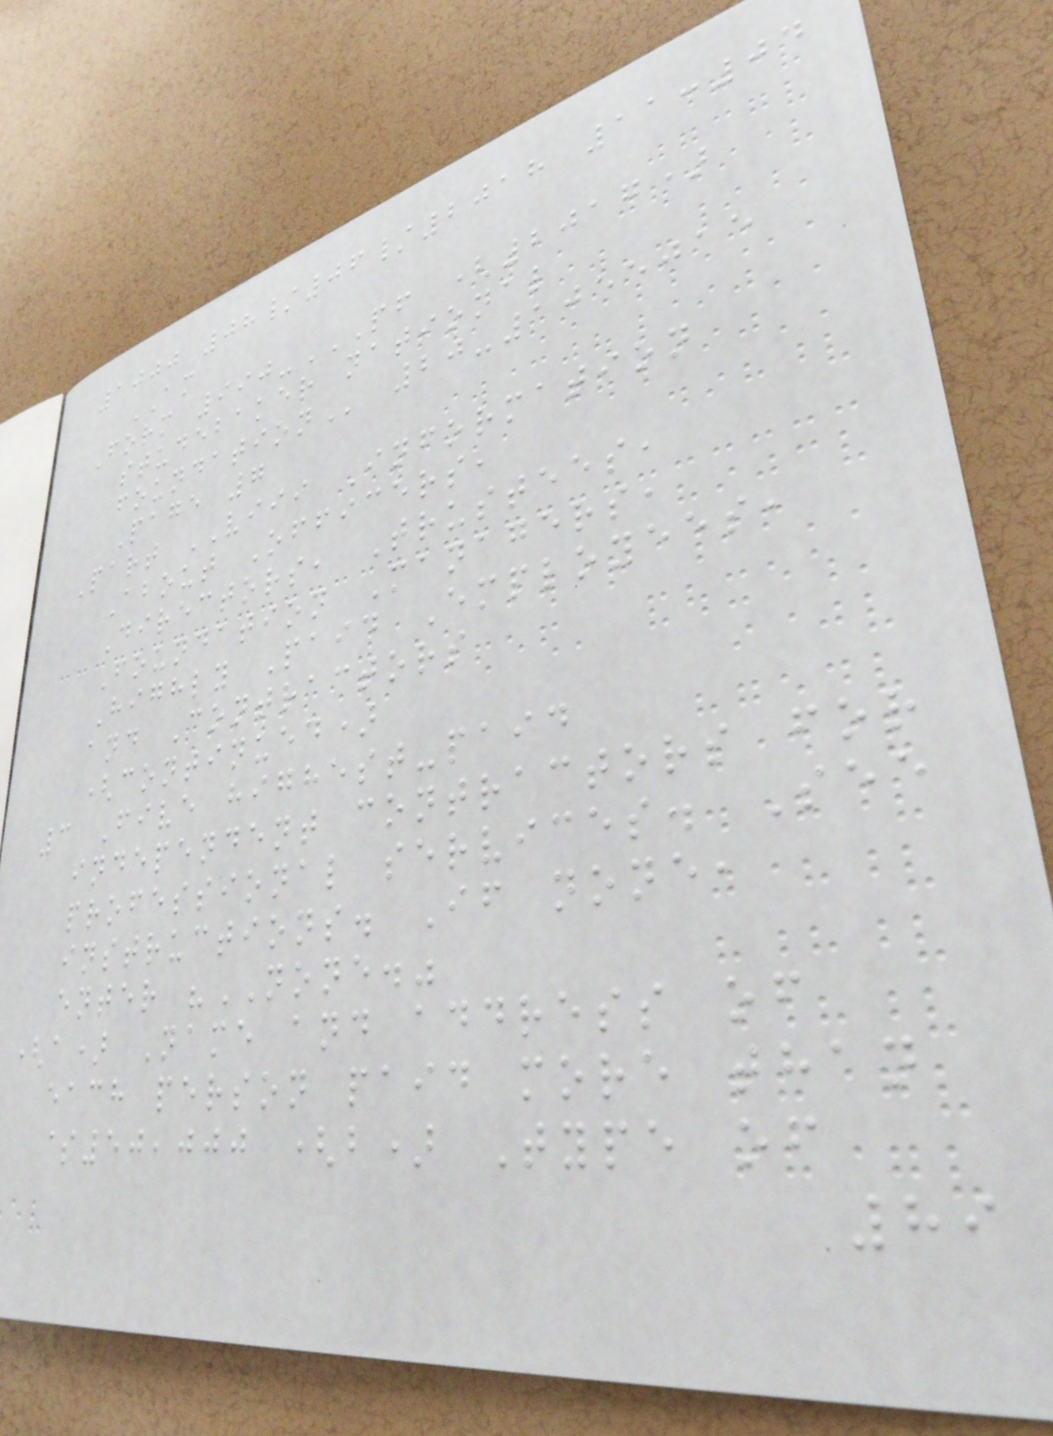1000 08/06/2018 11:04
AM
Form 990-PF (2017)
STUDEBAKER NATIONAL
FOUNDATION 20-1055015
Page 7
Part VIII Information
About Officers,
Directors, Trustees,
Foundation Managers,
Highly Paid Employees,
and Contractors
(continued)
3 Five highest-paid
independent contractors for
professional services. See
instructions. If none,
enter "NONE."
(a) Name and address of
each person paid more than
$50,000 (b) Type of
89
